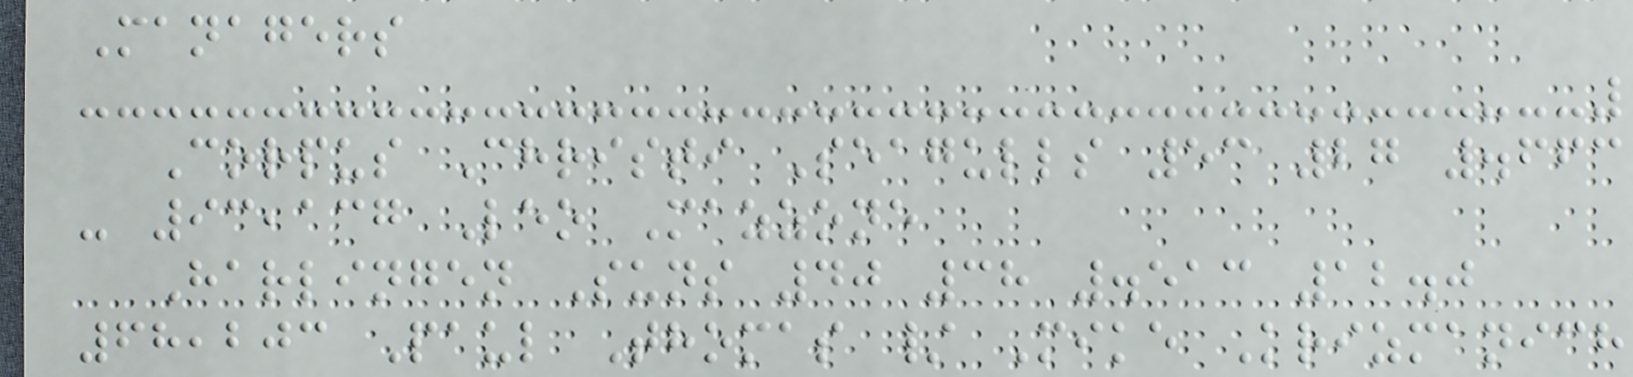Managers
Corpus Christi Seagulls 53 27 .663
- 93,137 Leo Mazzone
Harlingen Suns 40 38 .513 12.0
68,203 Paul Thomas / Mike Krizmanich
